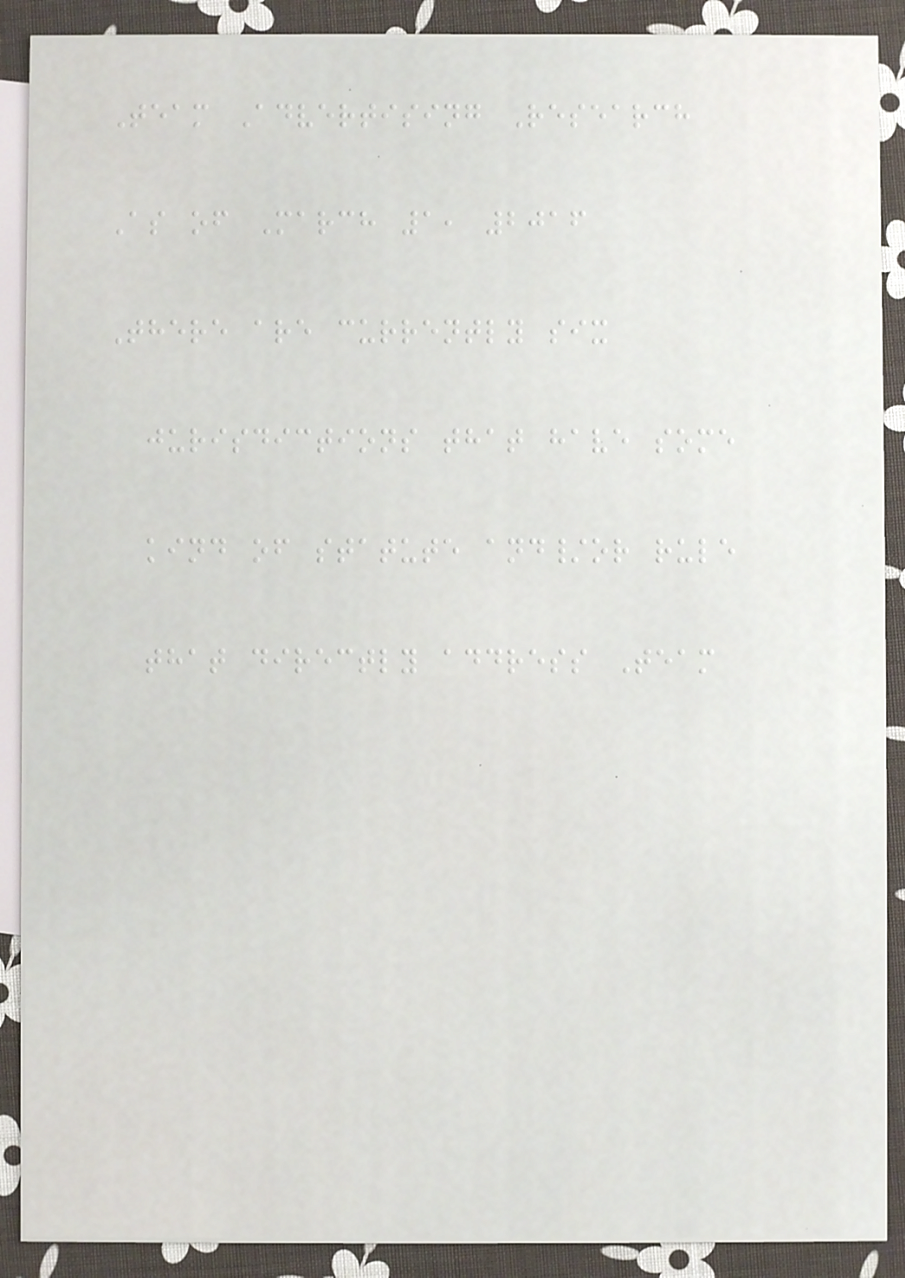Team Advertising Research
As of March 1, 2016
There are currently six
jurisdictions that have some
kind of statute and/or rule
that directly address Team
